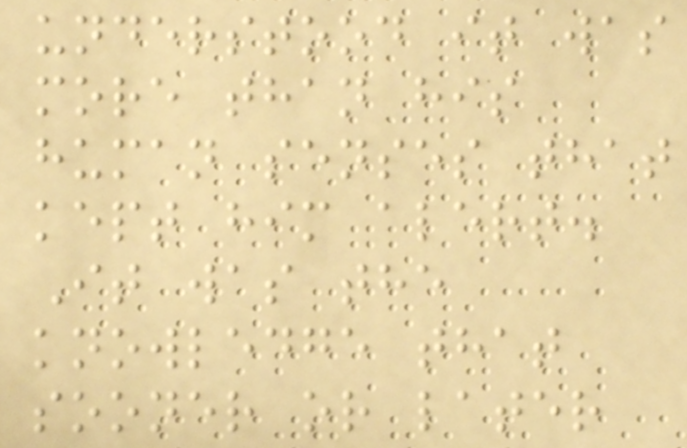understood it was
more than his
human senses that
kept him alert.
It was the
knowledge that
sooner or later
